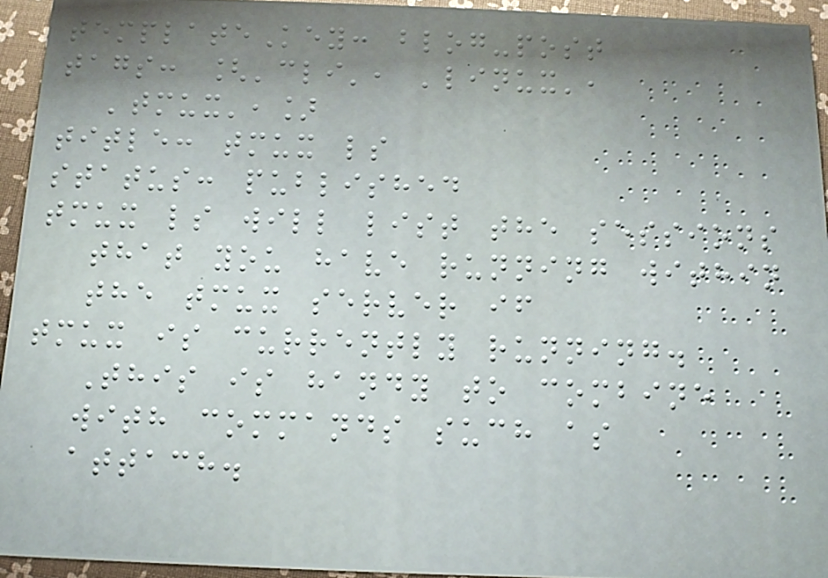templateKey: blog-post
tags: ['cli', 'linux',
'tmux',]
title: tmux ls
status: published
tmux ls will list the sessions
that you have running within
the tmux server if
tmux is currently running.
This is handy to combine
with commands such as
attach.
